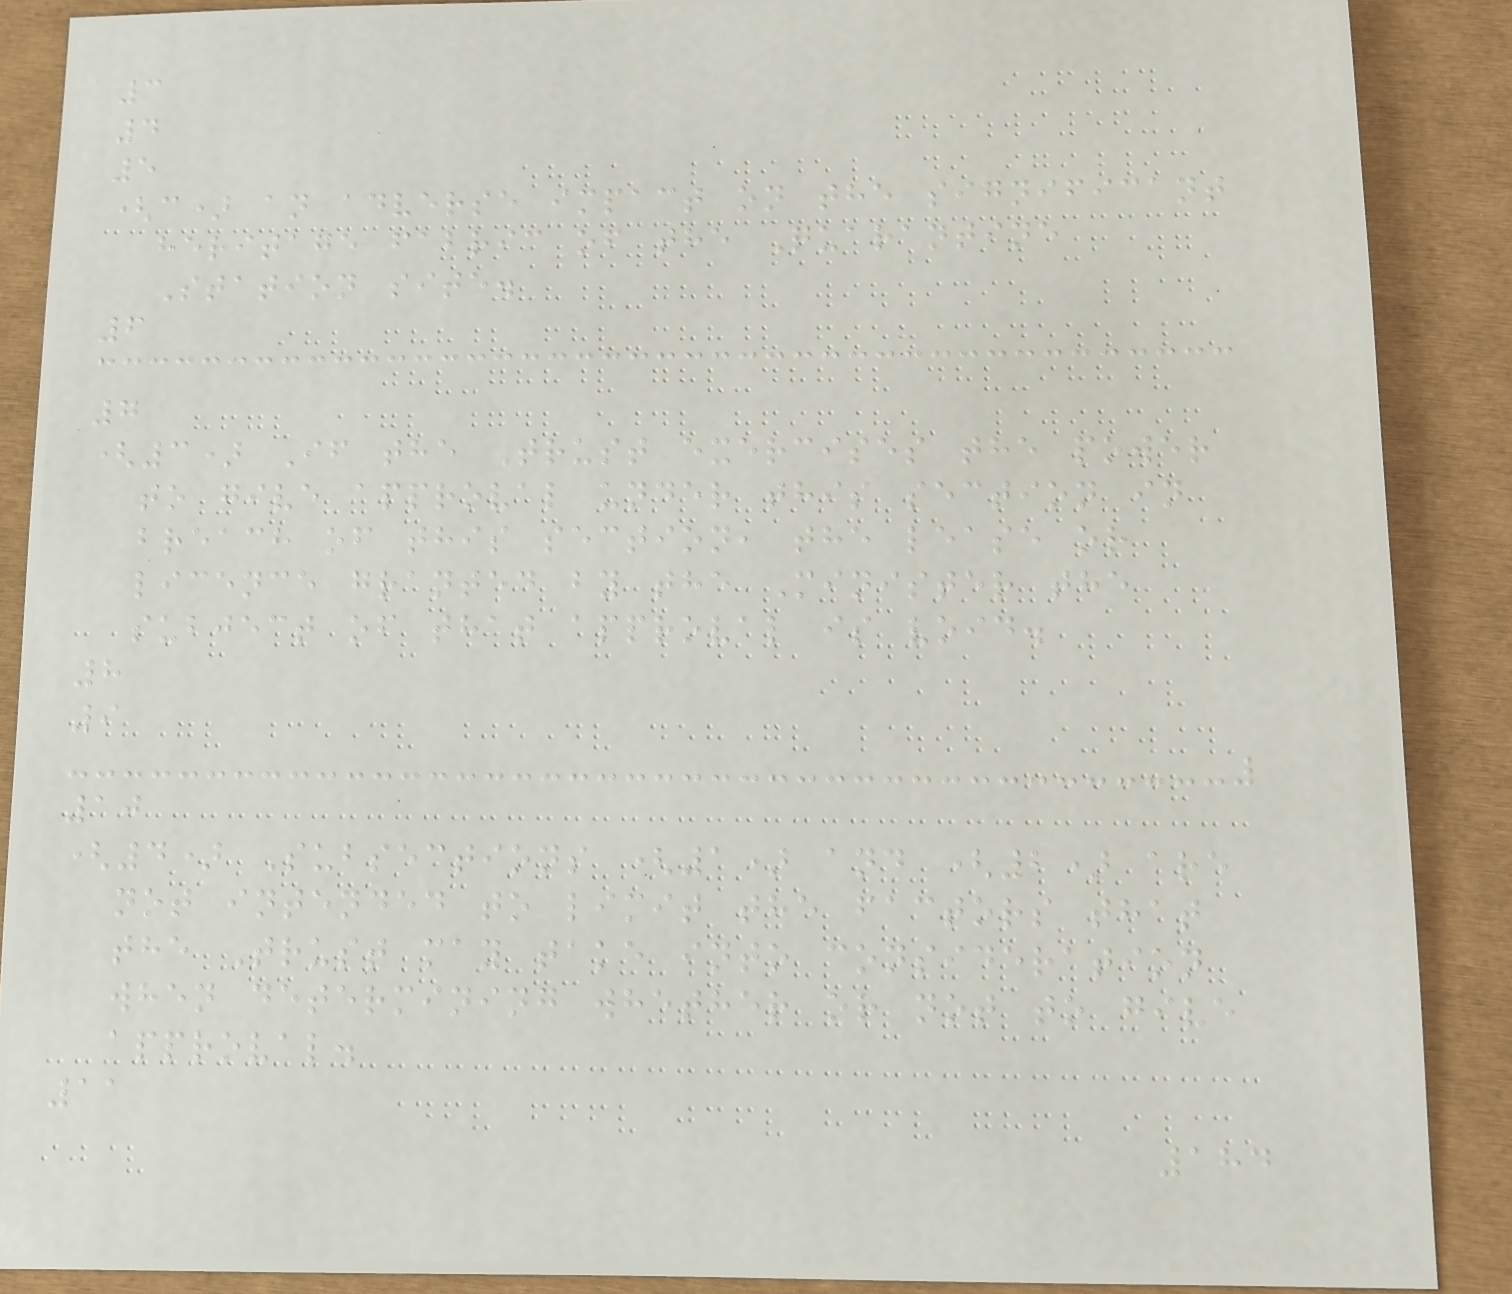3
4
5
(c) an adverse impact on the significant
heritage fabric of the Quarantine
Station site.
6
7
(3) If the Trust exercises the power
to give approval under this section in
breach of this section, the lease or
licence granted by the Minister the
subject of that approval is void.
8
9
10
(4) Subsections (1) and (2) are
not intended to limit the factors that
the Trust may take into consideration
when determining whether or not to give
approval.
11
184
